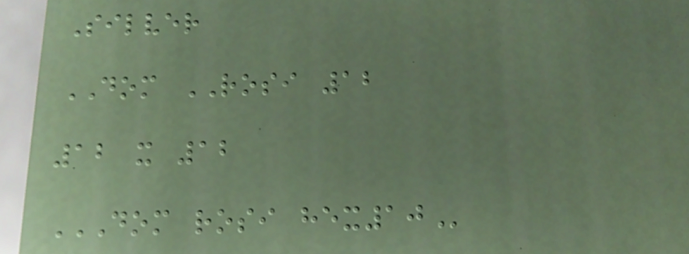Silver
DOM ROSI 12
12 x 12
DOM ROSI HEX10
